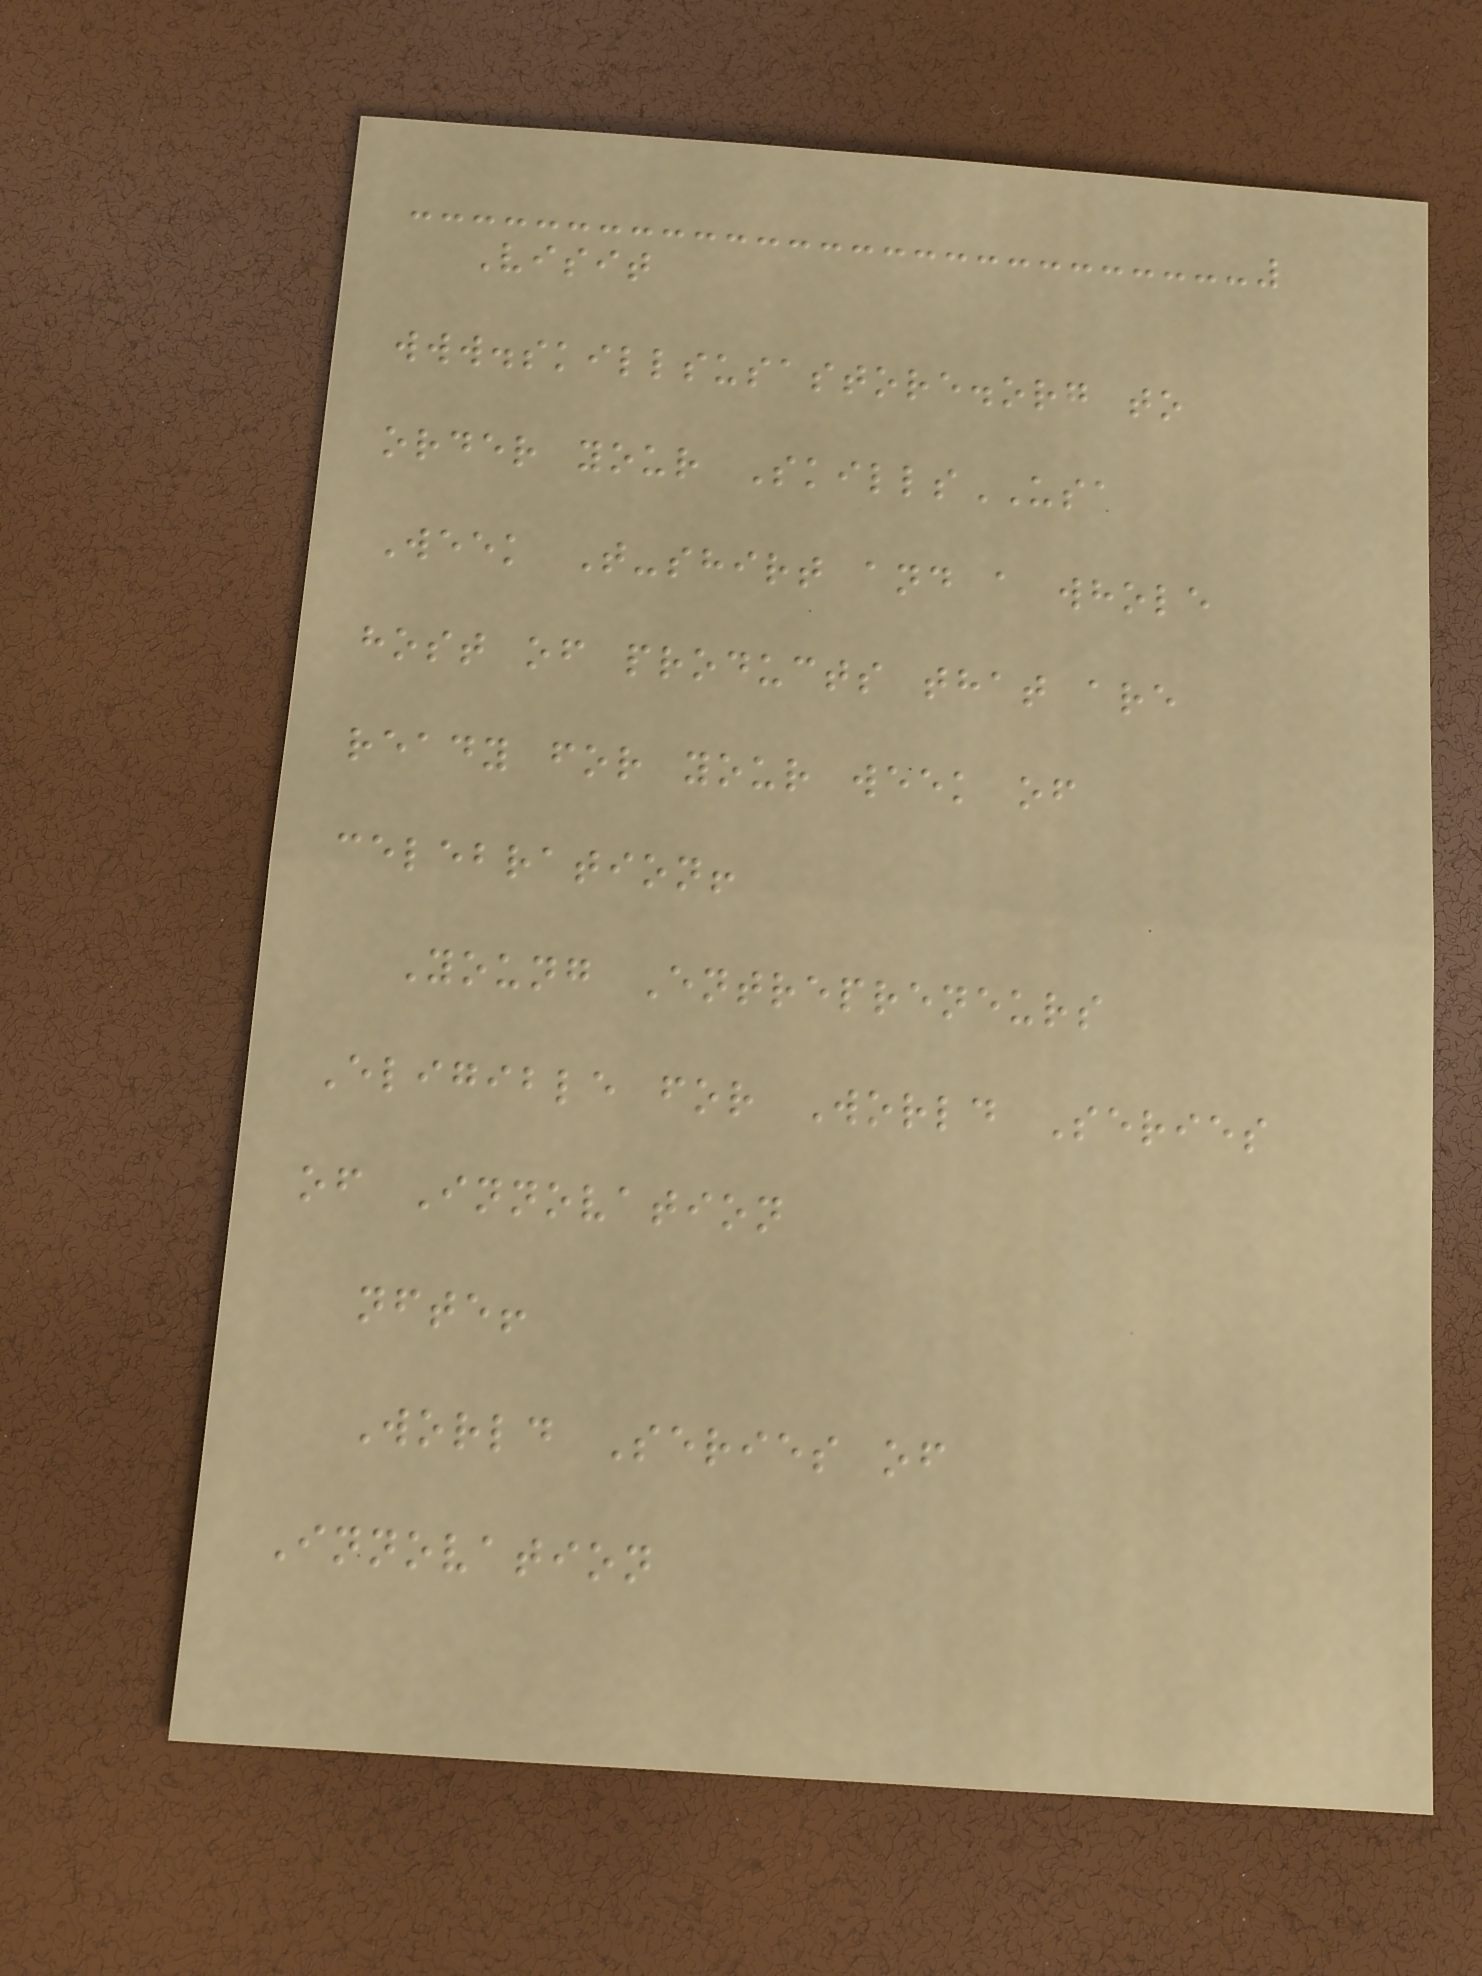Visit
www.skillsusastore.org to
order your SkillsUSA
Week T-shirt and a whole
host of products that are
ready for your week of
celebration!
Young Entrepreneurs
Eligible for World Series
of Innovation
nfte!
World Series of
Innovation
